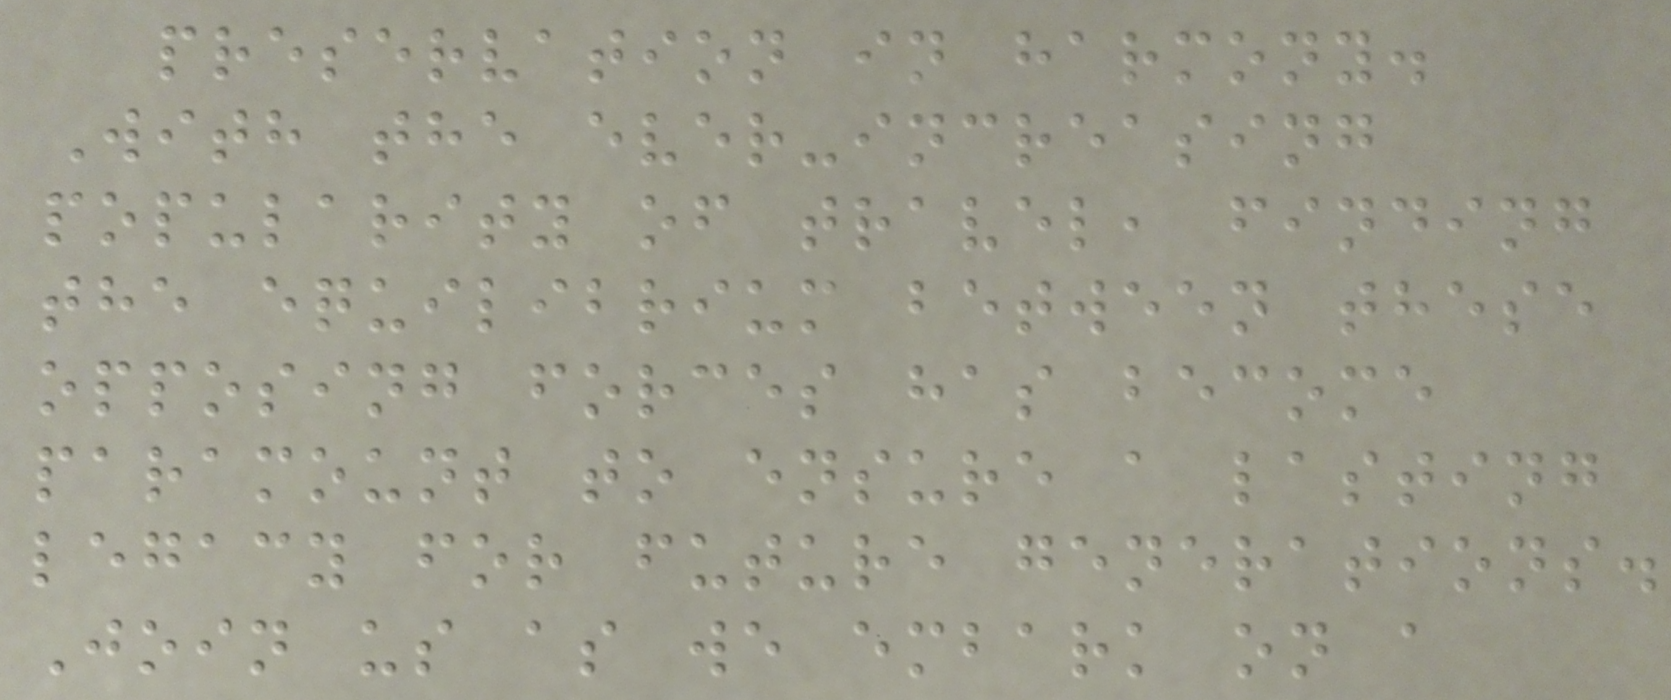preservation in harmony.
With the ever-increasing
popularity of travel, finding
the equilibrium between these
opposing forces has become
paramount to ensure a lasting
legacy for future generations.
Join us as we embark on a
